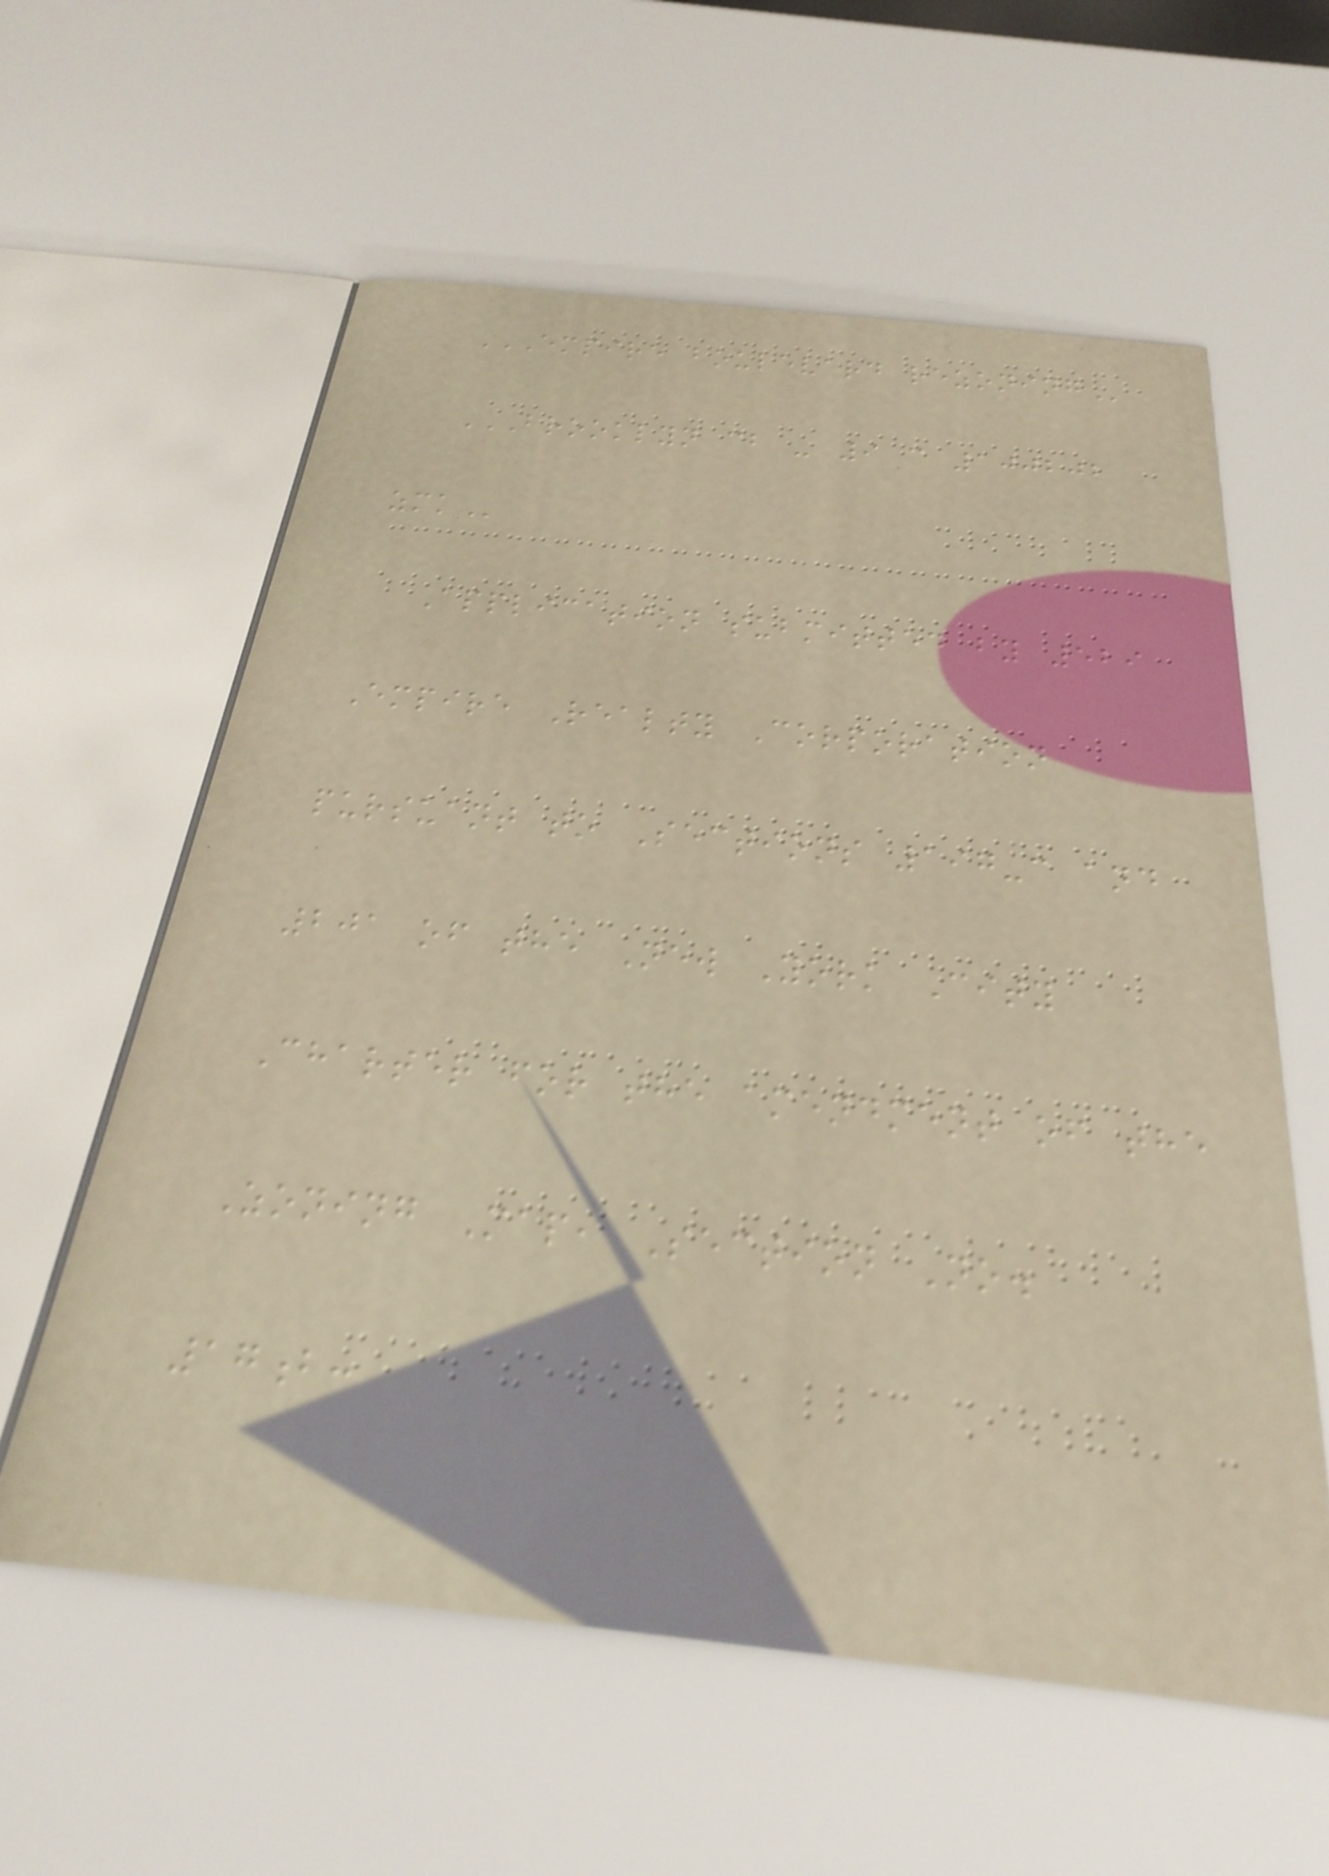EMPIRE BOULEVARD REZONING
BROOKLYN CB - 9 C 100202
ZMK
Application submitted by 529
Empire Realty Corporation
pursuant to Sections 197-c and
201 of the New York City
Charter for the amendment of the
Zoning Map, Section No.
17b:
